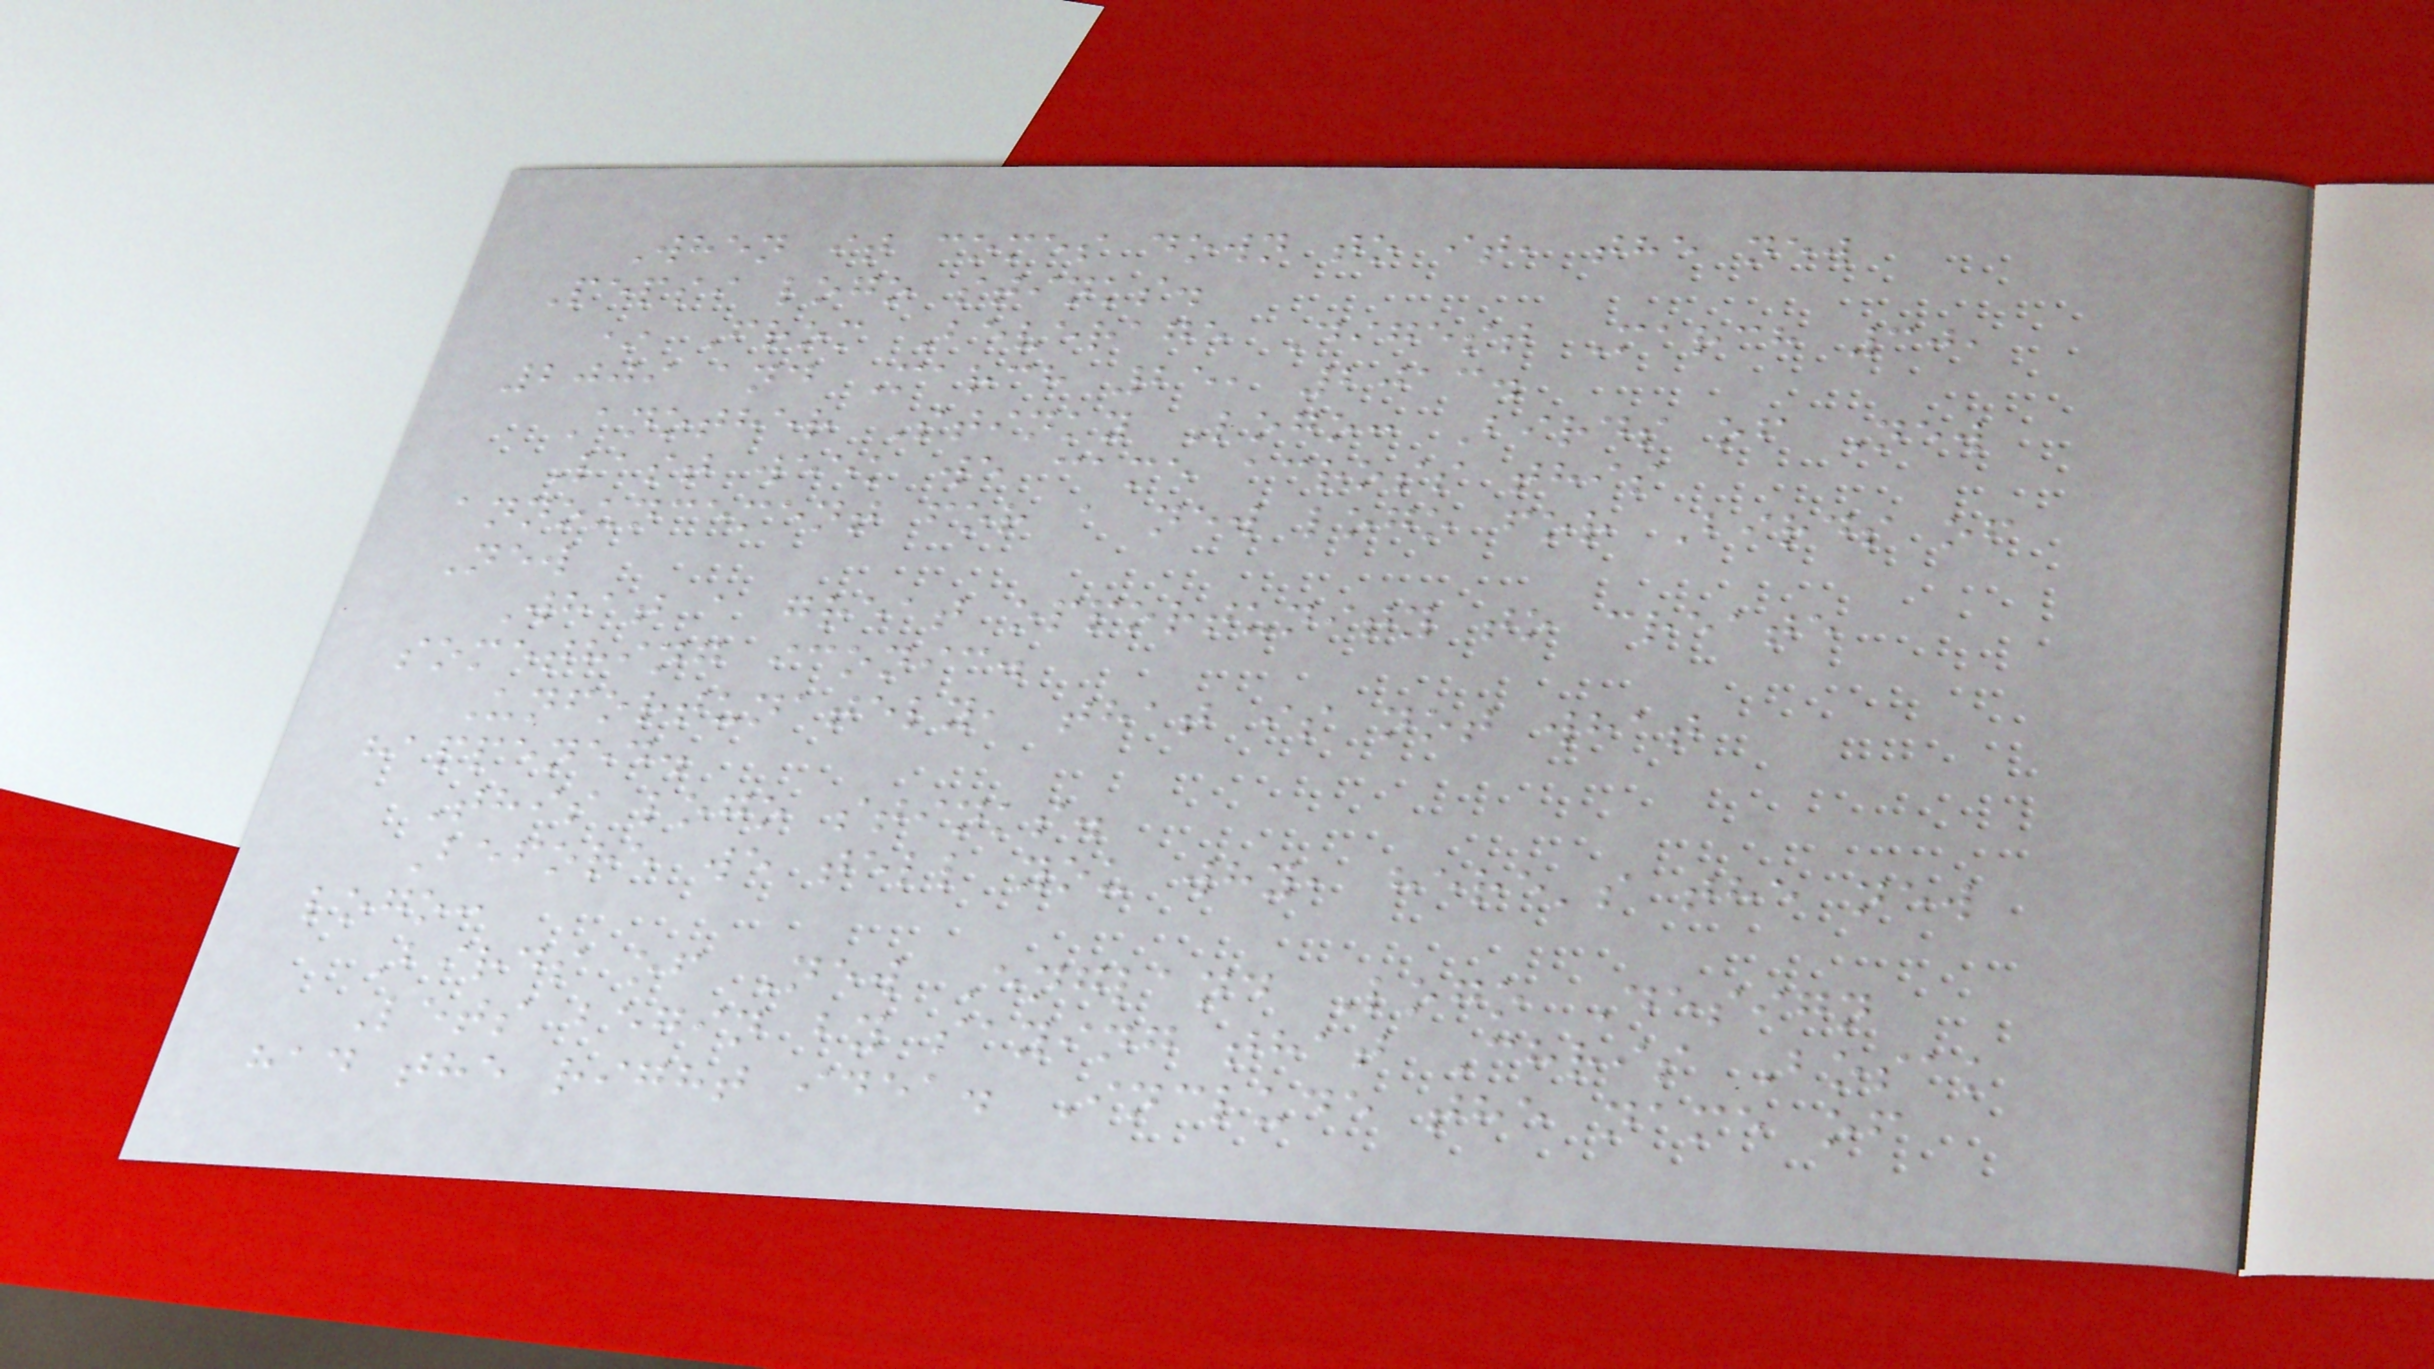When it comes down to it, the new
Pepsi logo stinks.
* From Beverage Digest March 30,
2009 and March 25, 2013.
Another Stinky Logo: Birds of New
Last week we came across this
announcement for a new logo for Birds of
New
What a great opportunity to create
something iconic.
Unfortunately, that is not what
happened.
This logo stinks.
Before we tell you why, here's the new
logo:
Birds of New England Logo Design
Lets begin by saying that Chris Bosak
had the right idea. Include the name of
